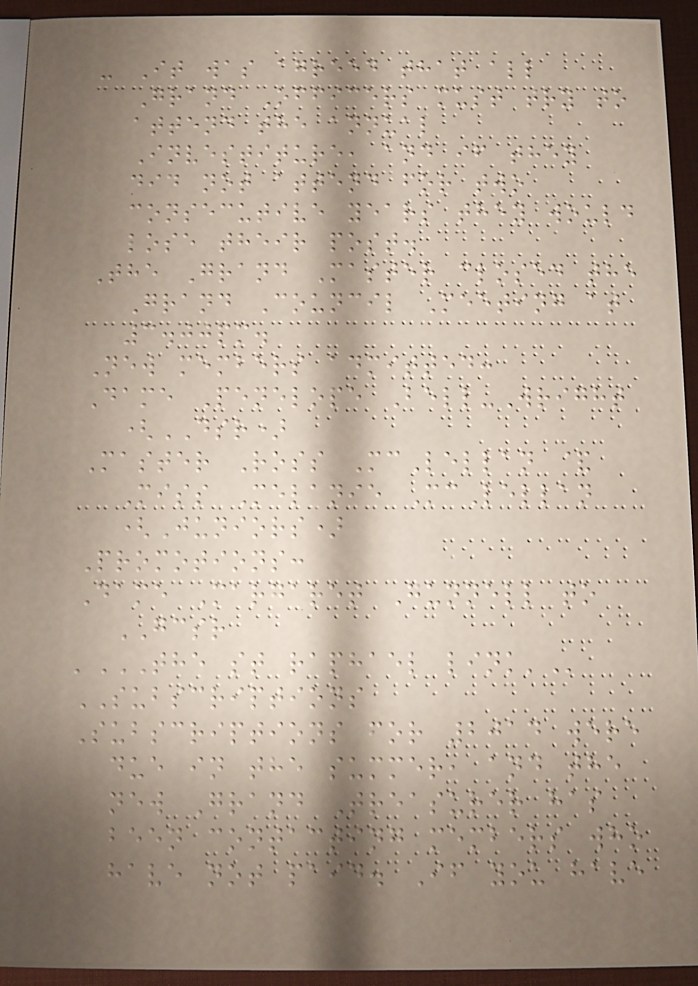- It was agreed that all
Grand Officers must try to
attend the annual
Investiture, and if they
did not attend for two
consecutive years they would
lose their post.
The Grand Master closed the
Grand Council Meeting at
3.00pm.
New members admitted:
Dame Penelope Bell-Wright
(DSR)
Master Ross McLellan &
Miss Melanie McLellan
(Juniors)
Promotions:
Dame Margaret Gunnell to
GCSR
'THE ST RAPHAEL LINK'
SUBSCRIPTIONS
Subscriptions for 2014 were
due in the summer, and the
new Grand Treasurer has
been contacting members who
have not paid. If you have
